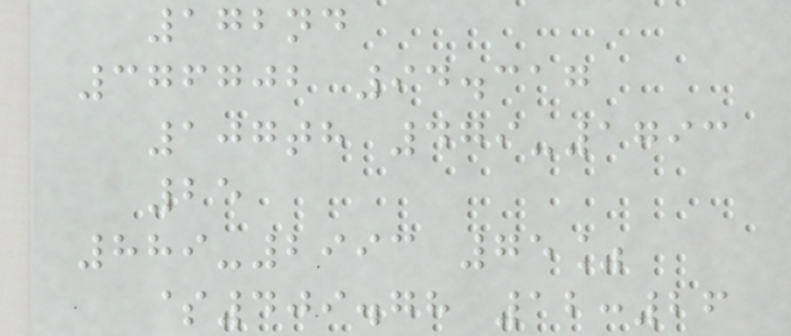172nd
376702 94.317
107th 479-1793
25
889-2993 75%
$409.78 12:26
